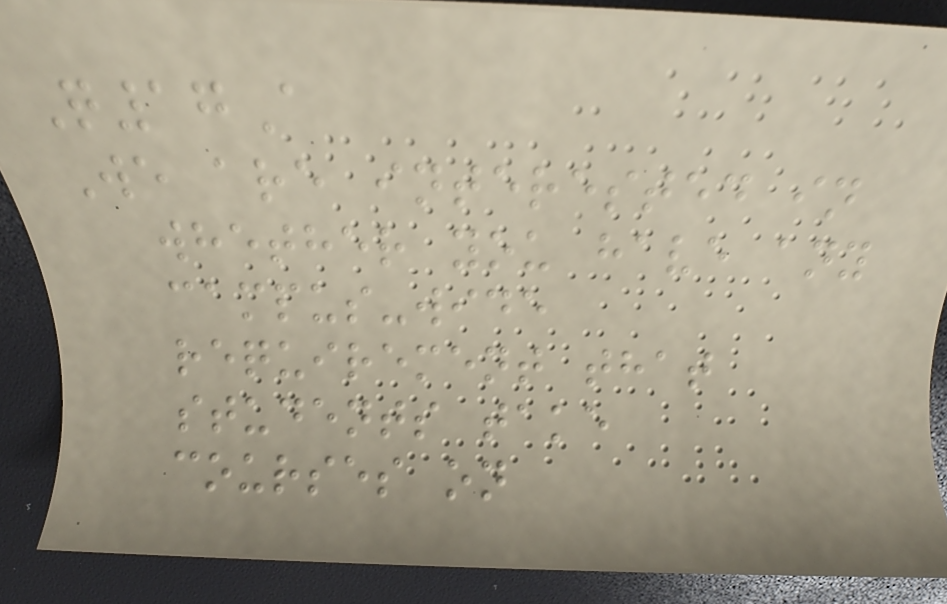Q17A
We are interested in
whether you have any
campus-wide
requirement that
students take
courses on
